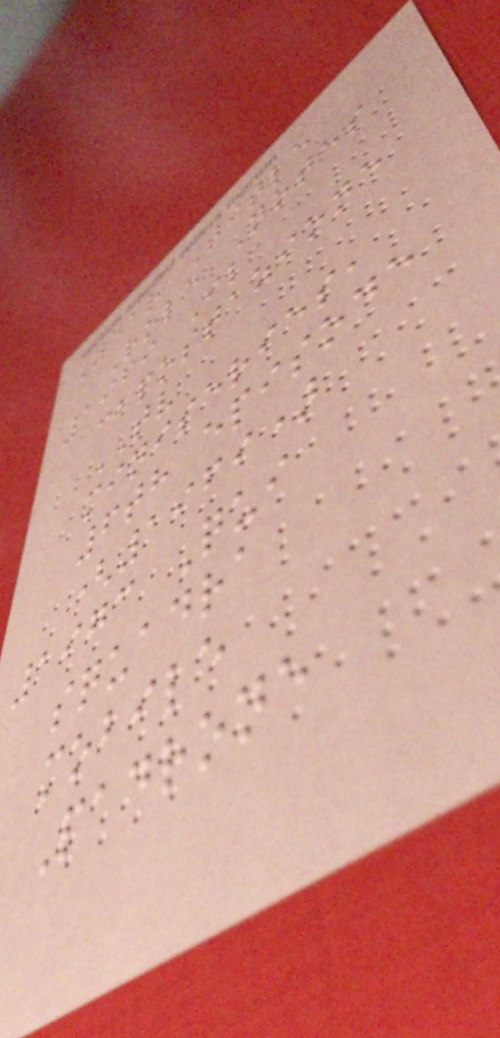Year Title
Role Notes
1969 Il
capostazione
TV
miniseries,
6th episode
(1969)
1973 Qui
squadra
mobile
Padrone
